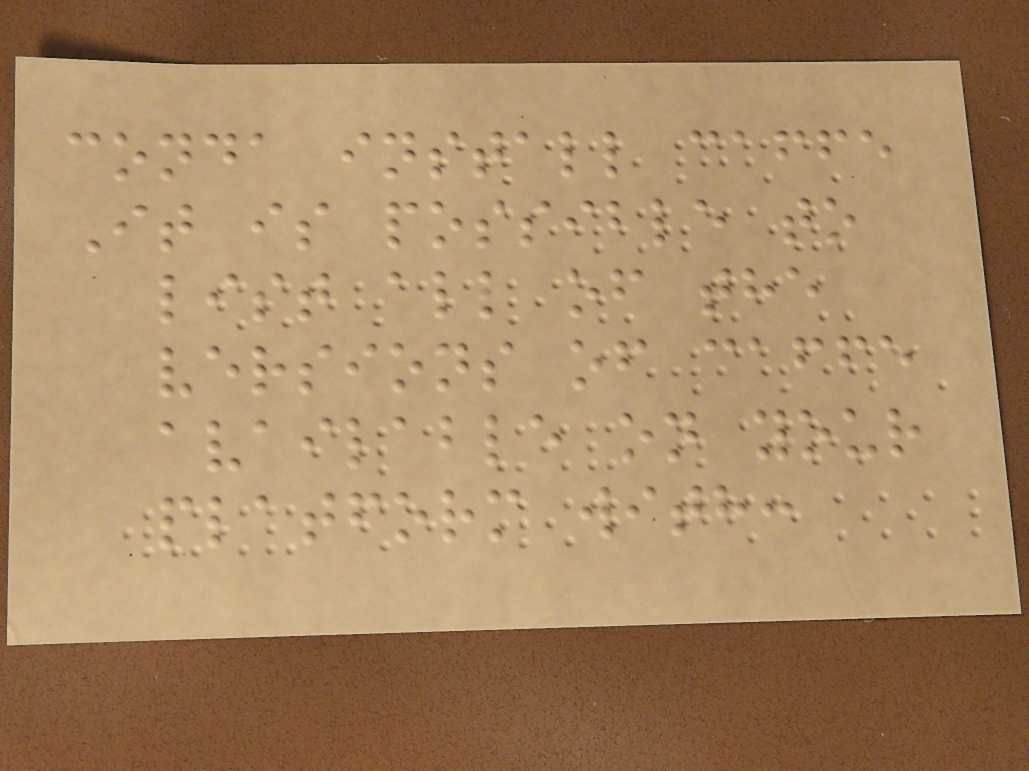conda install caffe
It is possible to
list all of the
versions of caffe
available on your
platform with:
